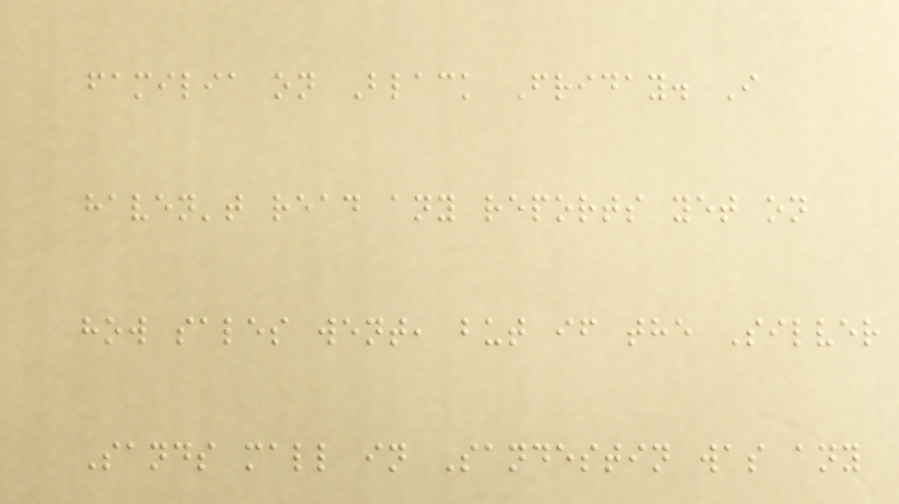familia on Black Friday. I
haven't read any reports yet on
how sales went, but if the Silver
Sands mall in Sandestin was any
